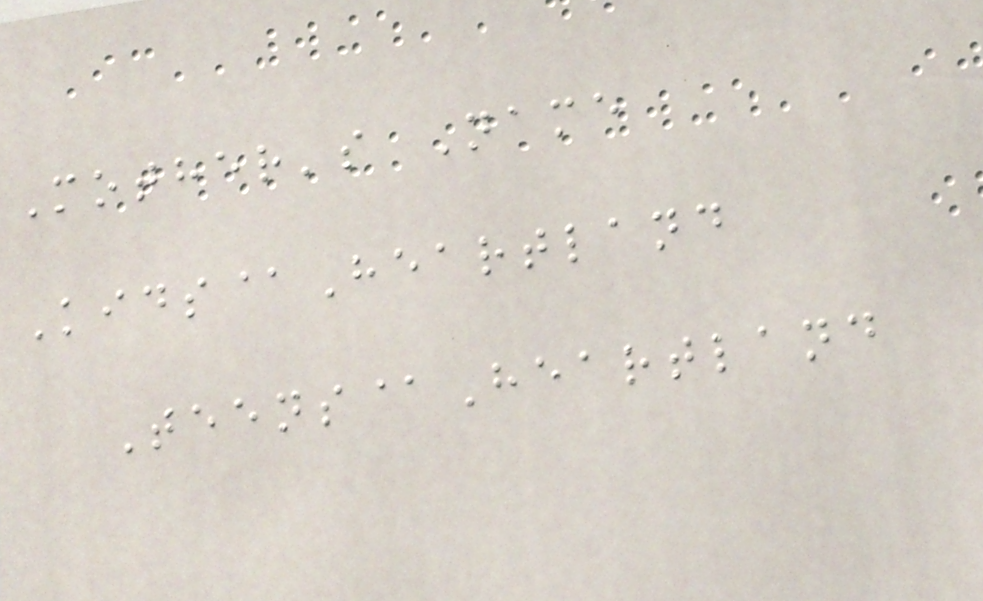Mother's Name
Kids@Heartland
Teens@Heartland
